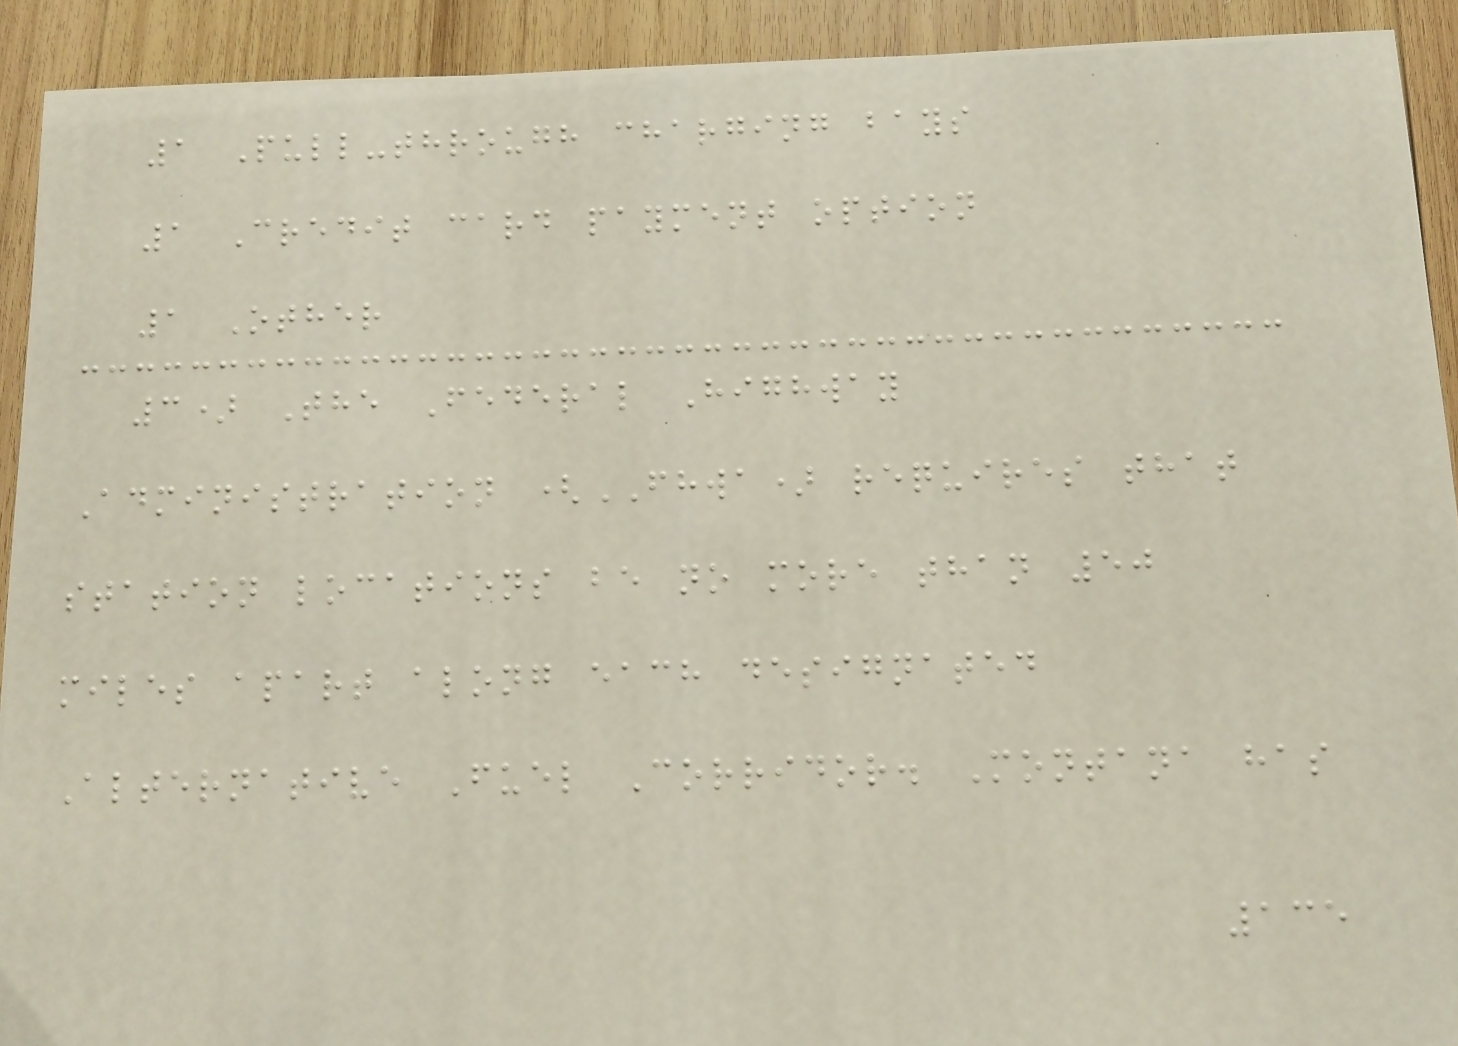1 Pull-through charging bays
1 Credit card payment option
1 Other
3) The Federal Highway
Administration (FHWA) requires that
station locations be no more than 50
miles apart along each designated
Alternative Fuel Corridor. Montana has
135
